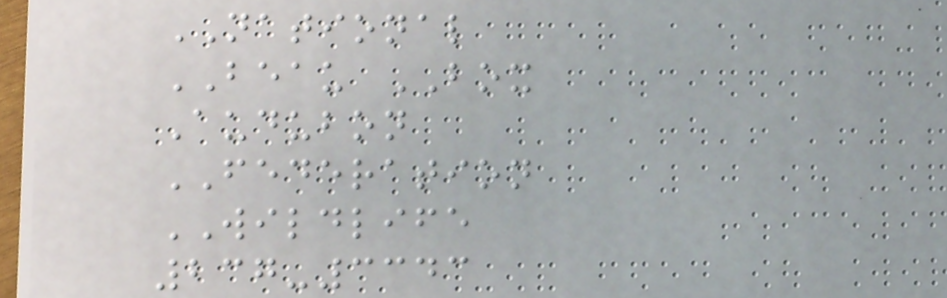NATIONAL
BEAU BOX
Audubon
FEDERATION
WILDLIFE
237-3343
